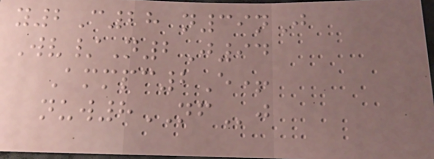y2C28 n39nJ
Wv/N2J94
Ammpc2E+
nuw8NFj
